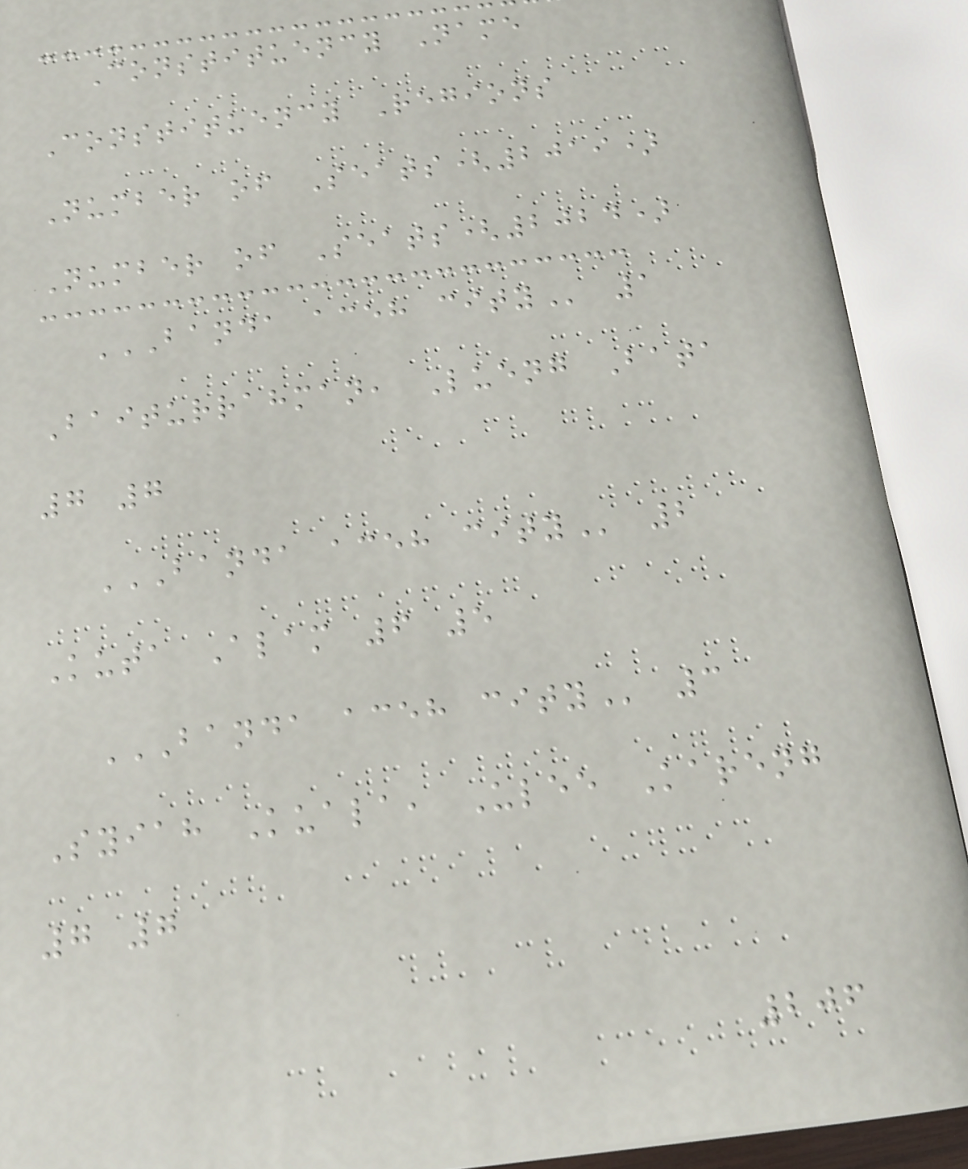Constituency Name
Constituency Regions
Number of Seats(2019)
Number of Seats(2024)
BANDA ACEH CITY 1
Baiturrahman, Lueng Bata
7 7
BANDA ACEH CITY 2
Kuta Alam 6 5
BANDA ACEH CITY 3
Syiah Kuala, Ulee Kareng
7 7
206
